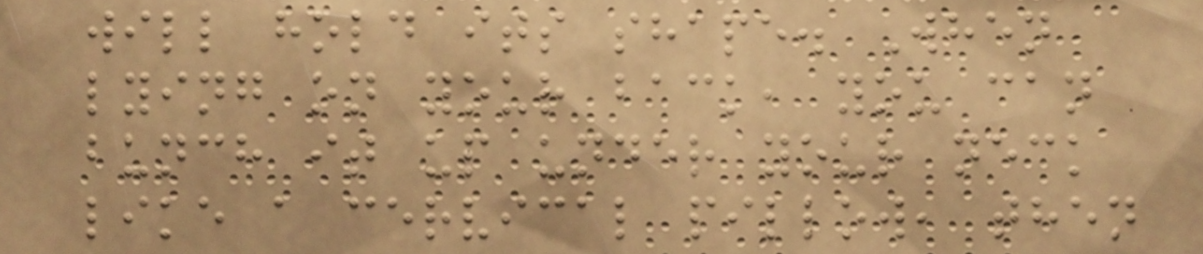will hold its shape. When
lying on your back, you can
bunch it up under your neck
like a cervical pillow, then
